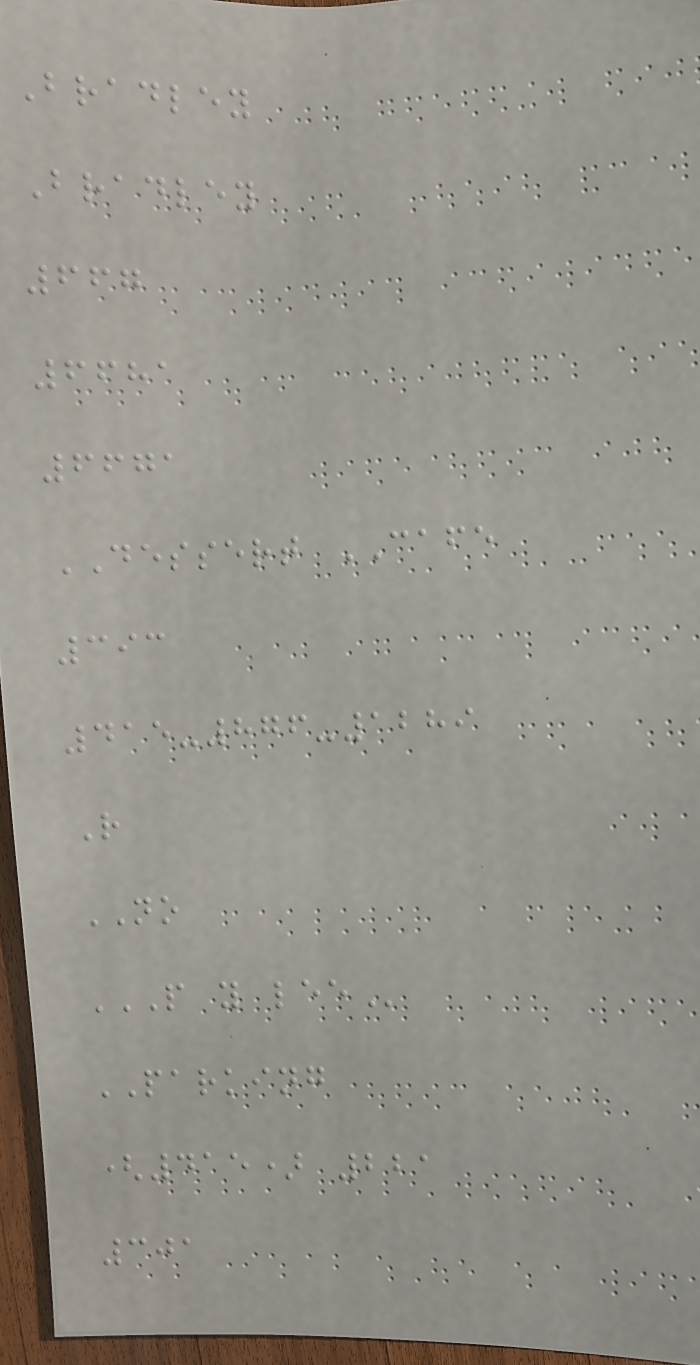Bradley
Bradley
667
6681
6671
DESSERT CAFE
393
415-876-1289
R
NO
P Y LEE
PARKING
(415) 221
301
